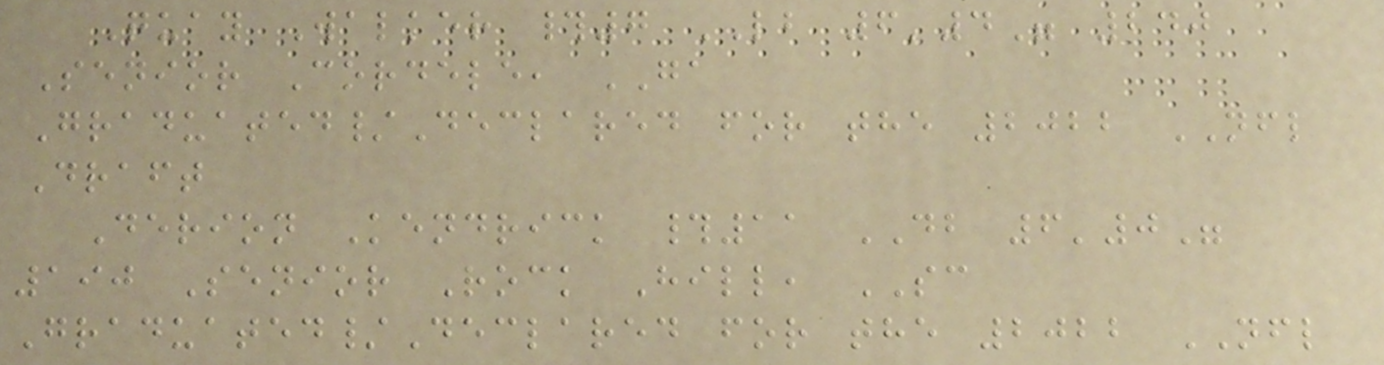Quay Walker #7 LB 6'4" 240
Senior Cordele, GA
Graduated/Declared for the 2022 NFL
Draft
Derion Kendrick #11 DB 6'0"
190 Senior Rock Hill, SC
Graduated/Declared for the 2022 NFL
